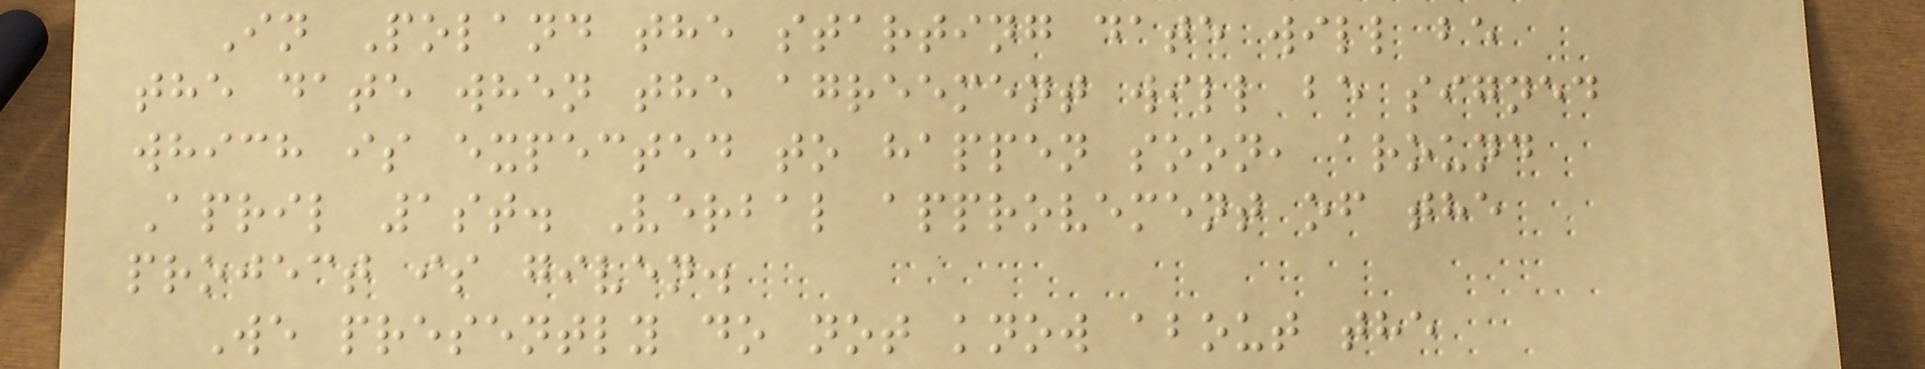In Poland the starting date will be
the date when the agreement will be signed
which is expected to happen soon, around
April 1st. Verbal approvement of the
project is given.
We presently do not know about the
